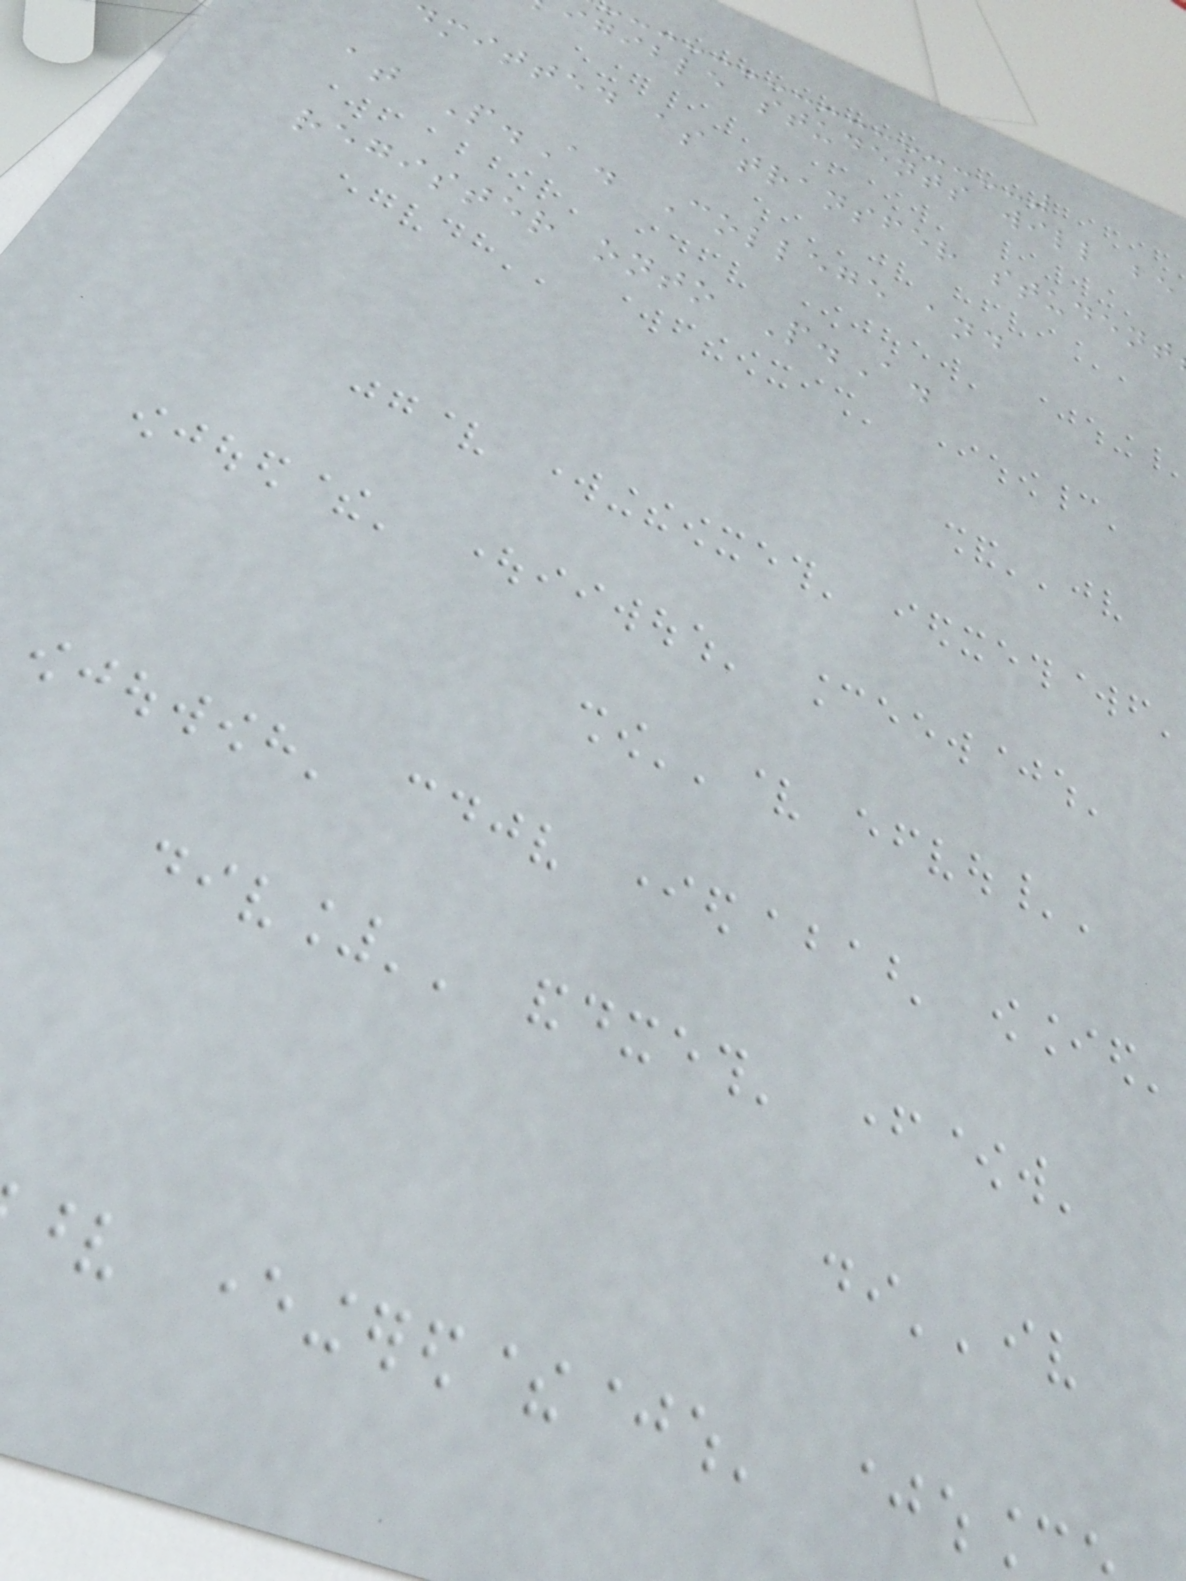igible students will be
dmitted as transfer student
at P.A. College and
register onto P.A.
